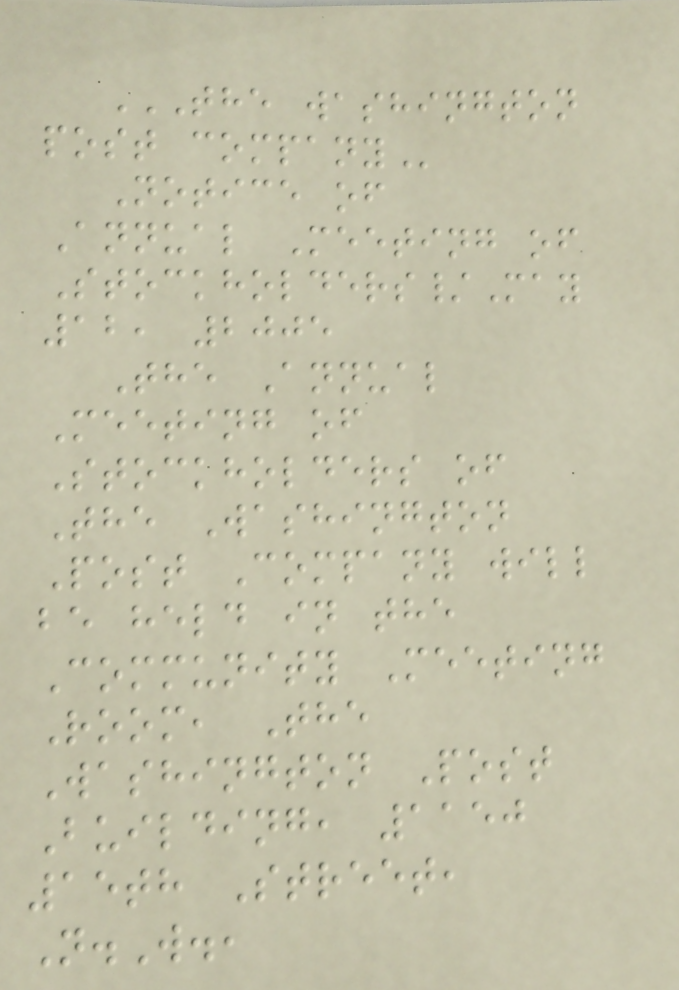THE WASHINGTON
POST COMPANY
Notice of
Annual Meeting of
Stockholders/May
12, 2005
The Annual
Meeting of
Stockholders of
The Washington
Post Company will
be held in the
Community Meeting
Room, The
Washington Post
Building, 1150
15th Street,
N.W.,
